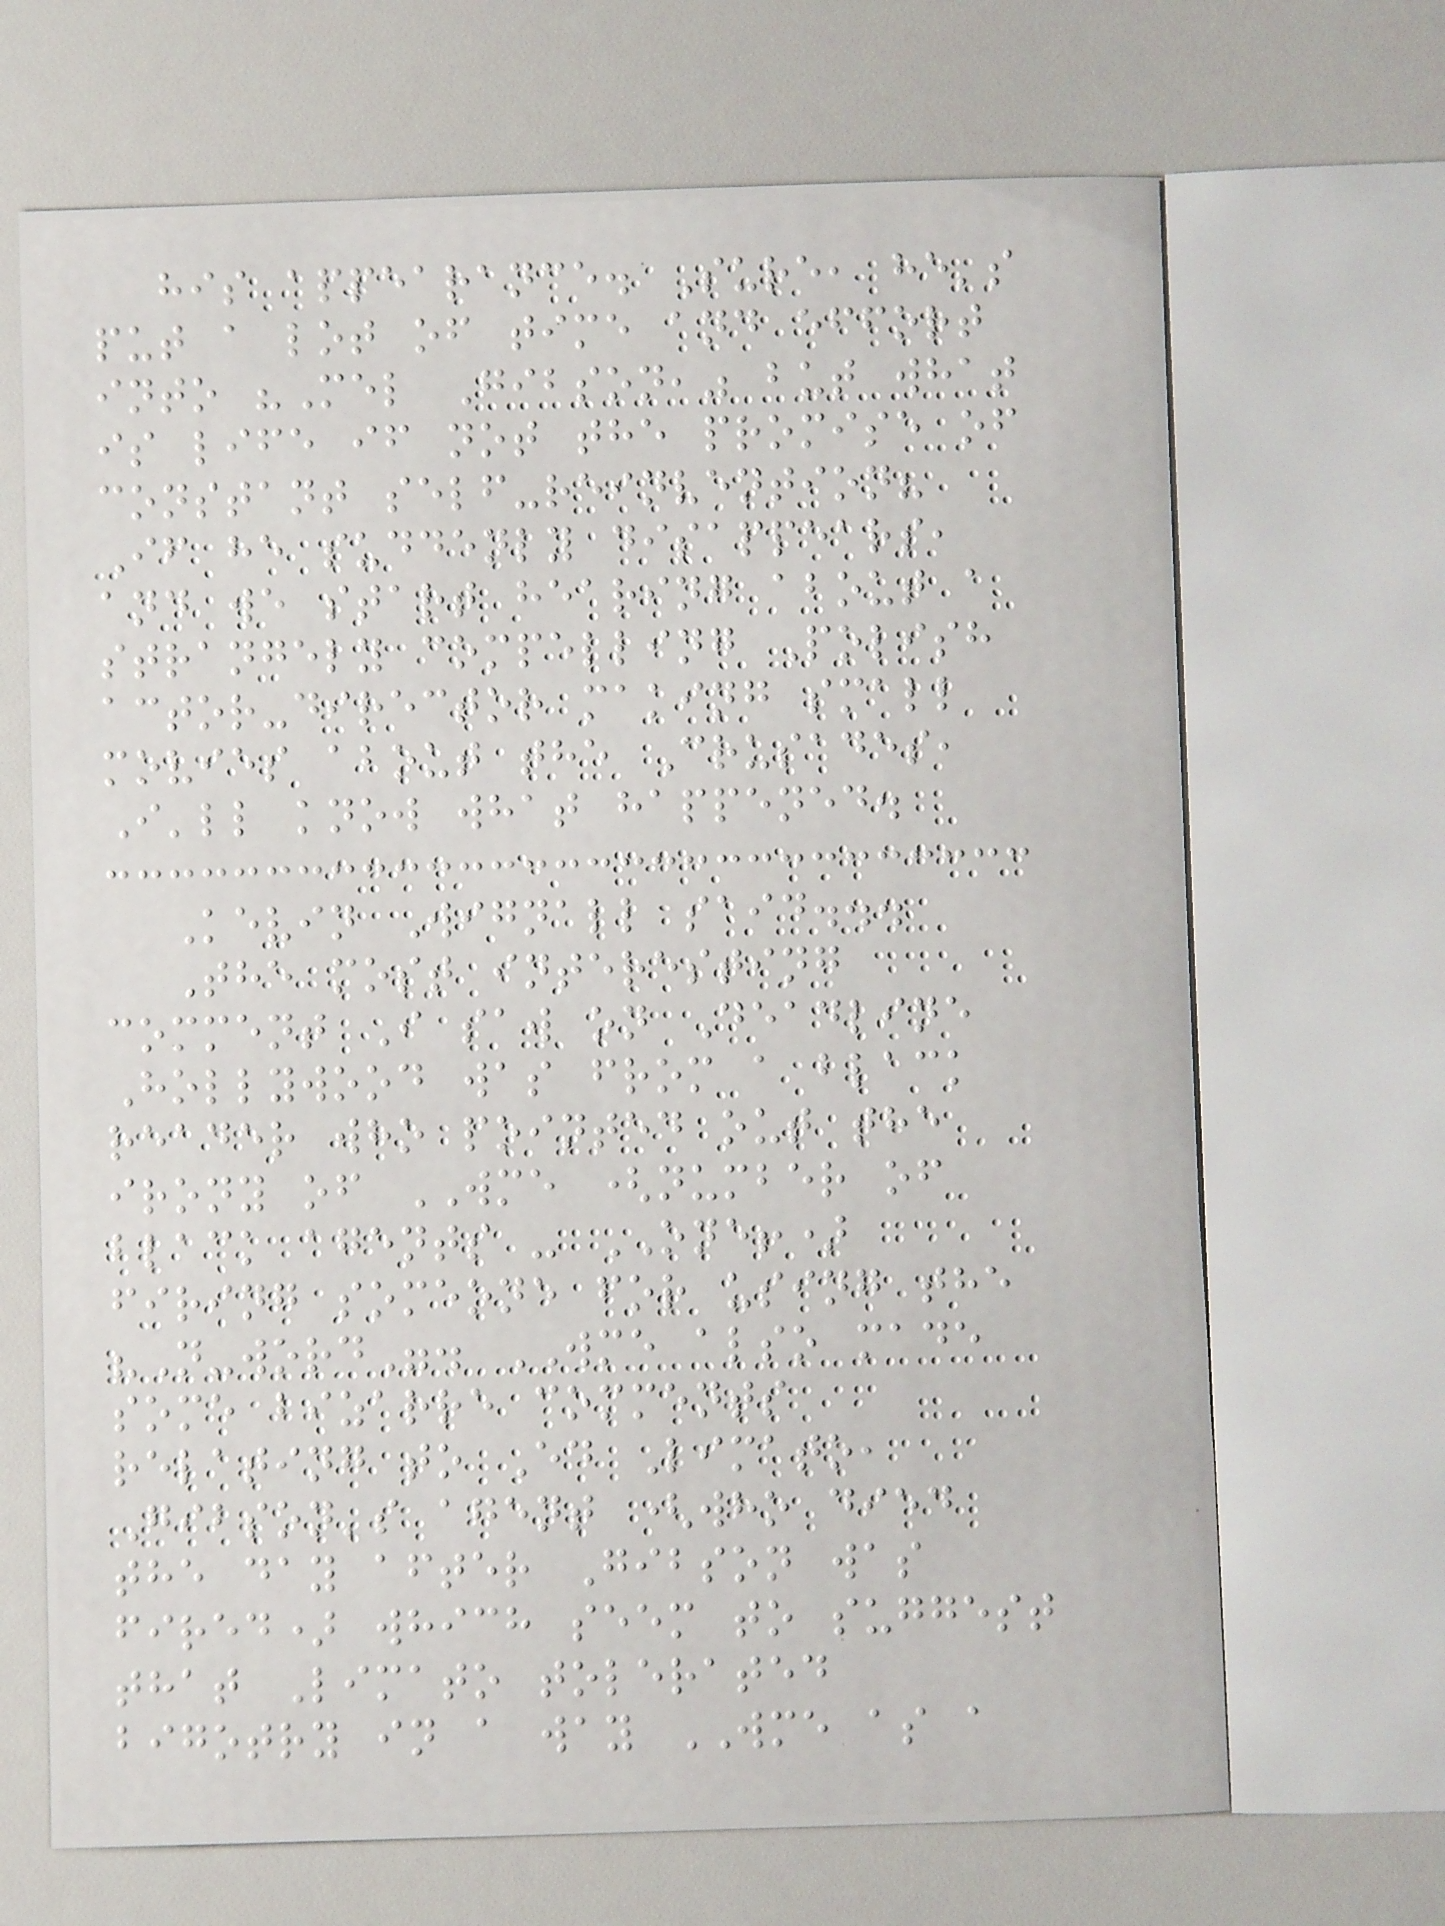his appearance. Sure, he's
put a lot of time and effort
into "Mel Gibson," but what
is life if not the promise of
constant self-reinvention?
If he suddenly disappears,
and we start hearing about a
strangely compelling Polish
actor-director making small
movies about the Crusades,
I'll know what happened.
Kevin Wignall said...
The most interesting
comment I saw on Deadline
Hollywood was from a black
reader who pointed out the
irony of WME (number of
black agents - ONE!)
firing someone for using the
"N-word". WME also made
some bizarre comments
relating to Ed Limato,
Gibson's agent (who died
the day after Gibson was
fired) which seem to suggest
that Limato tolerated
bigotry in a way WME as a
